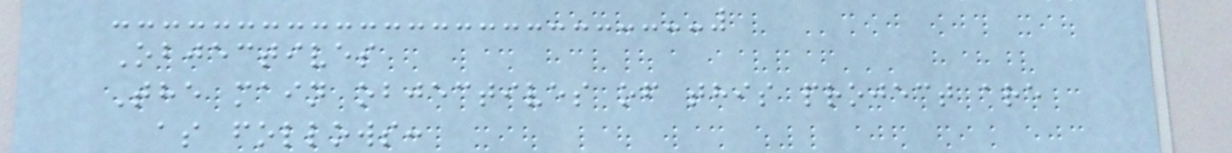Objectives
The main objectives of this project are
as follows:
